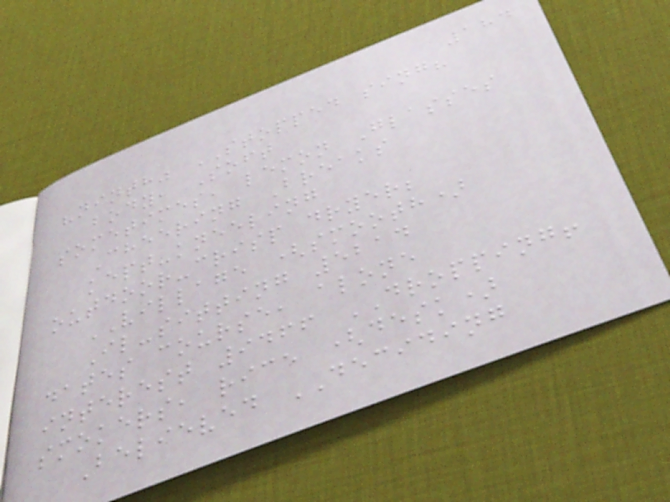184
"ninth" STOPPED sing?
body, Soft
sometimes, lemon Glasses
Cheering Breaks
kept-kneeling
outdoor-crisp dryer;
VILLAGE (smooth)
Il-sitting 5214
dates course, alone
interest 9466 DROPPING!
smokers, rice (desk)
Believed DECIDING
